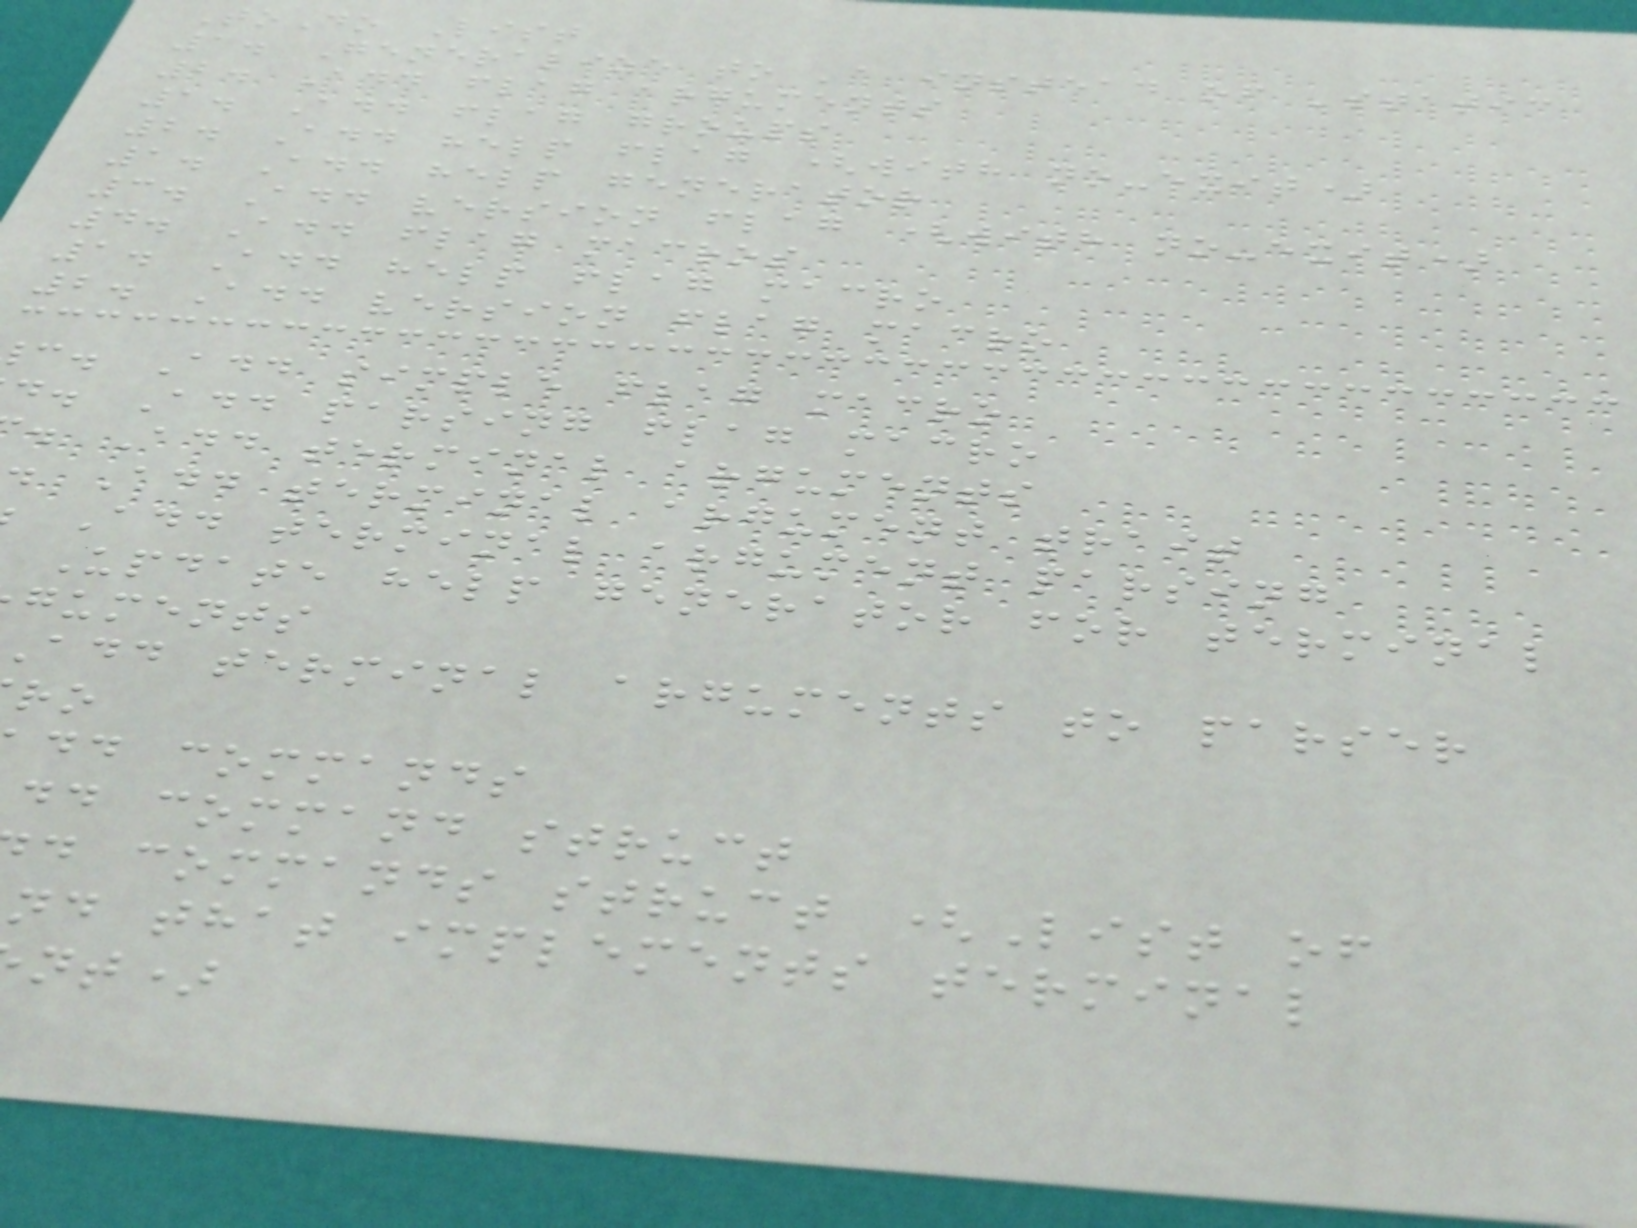ToDo List
1. Generalize to 'a instead of 'static
2. Add flag arguments
1. Add flag groups
2. Add help flag (with no-exit)
1. Add help generator
3. Add version flag (with no-exit)
4. Add flag macros
1. Add help flag macro
2. Add version flag macro
c. Add simple flag macro
d. Add parsing flag macro
. Add terminal arguments
. Add terminal argument trait
Add terminal argument parsing
Update help generator for terminal
guments
add terminal arguments to parser
dd commands
dd command struct
d commands struct (List of
nd that implements terminal
nt)
